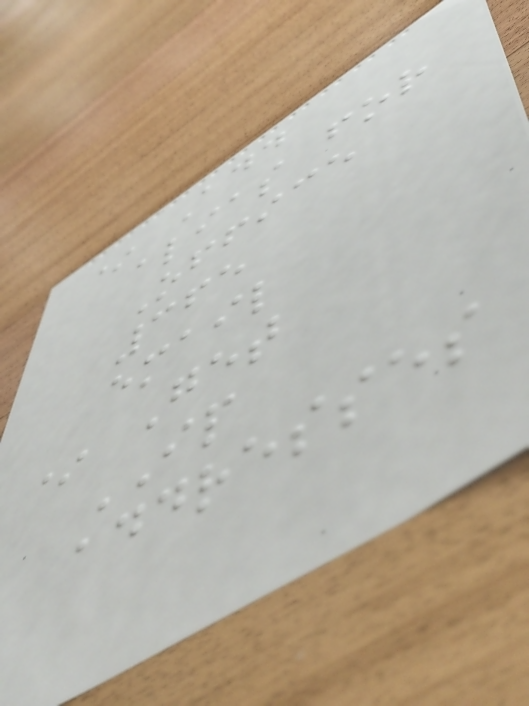* Add
alias for
Office
365
email
* Get
IP
addresses
